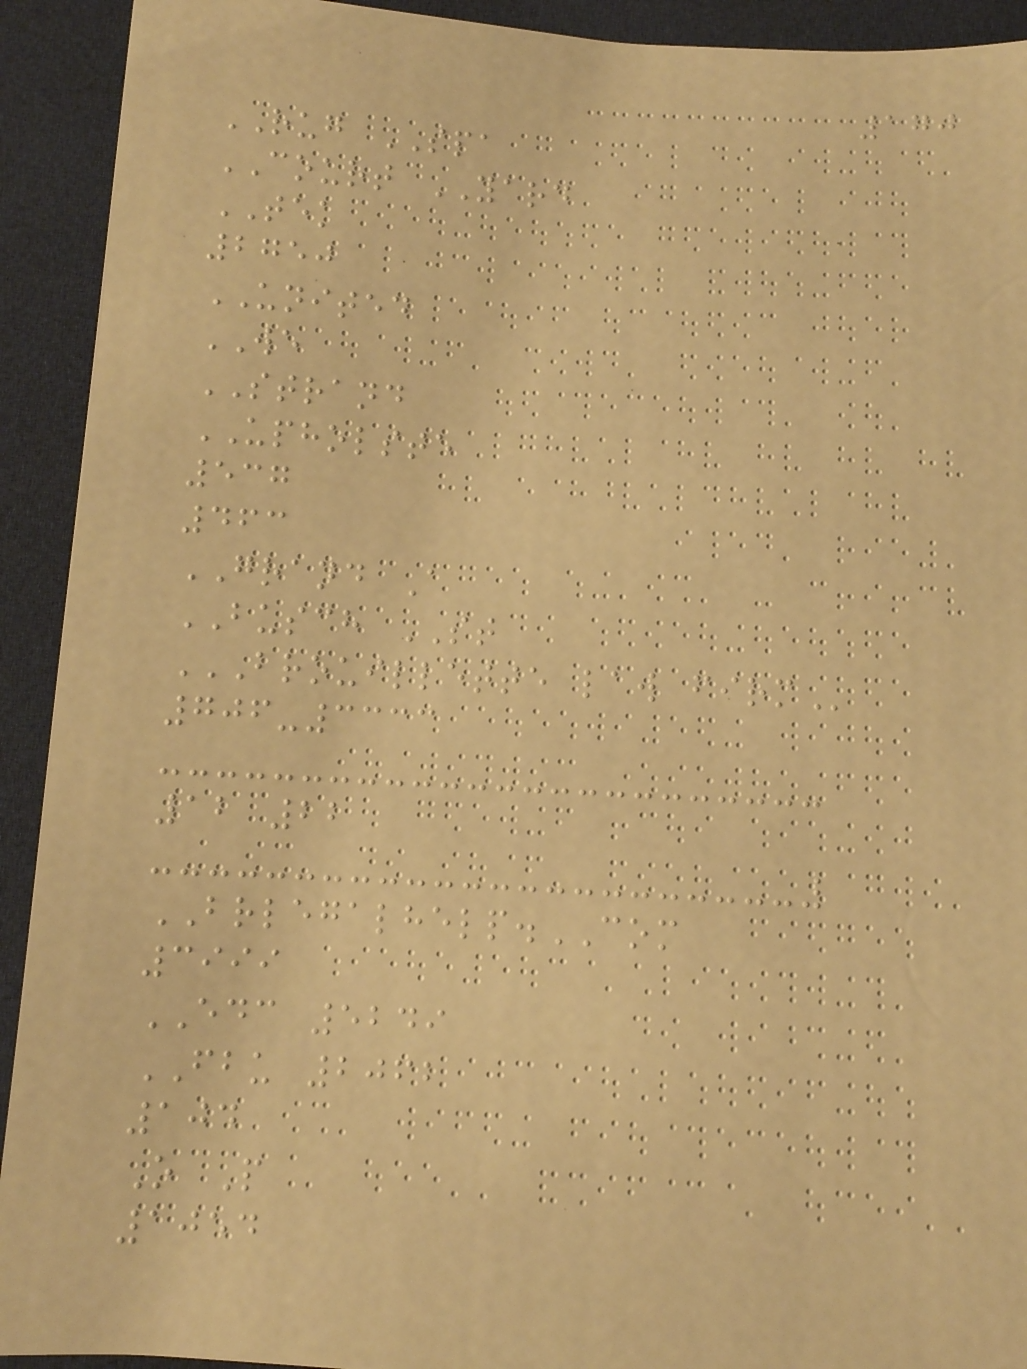170
RUG SPA
COURT YARD
TEK
2750
UNITED
WE
STRAND
UPHOLSTE
537
463
GRAND A
BUSCH ST
BROUILLETTE LAW FIRM
706-3333
12 22
BRLEGALHELP.COM
3999
EDC 5249
FBU 2062
104
O P
1054
